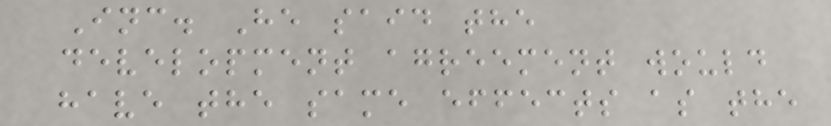Inc. He said the
development agreement would
have the same effects as the
